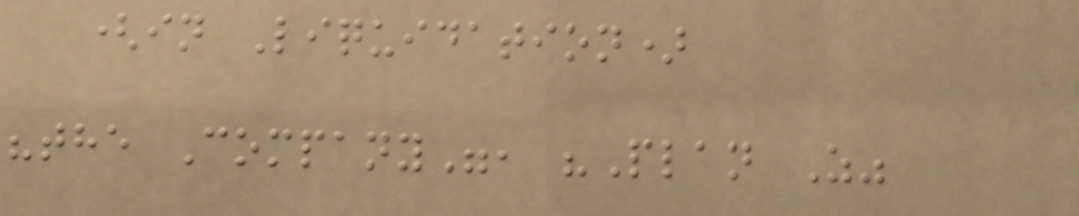(in Liquidation)
"the Company", "Plan Z"
